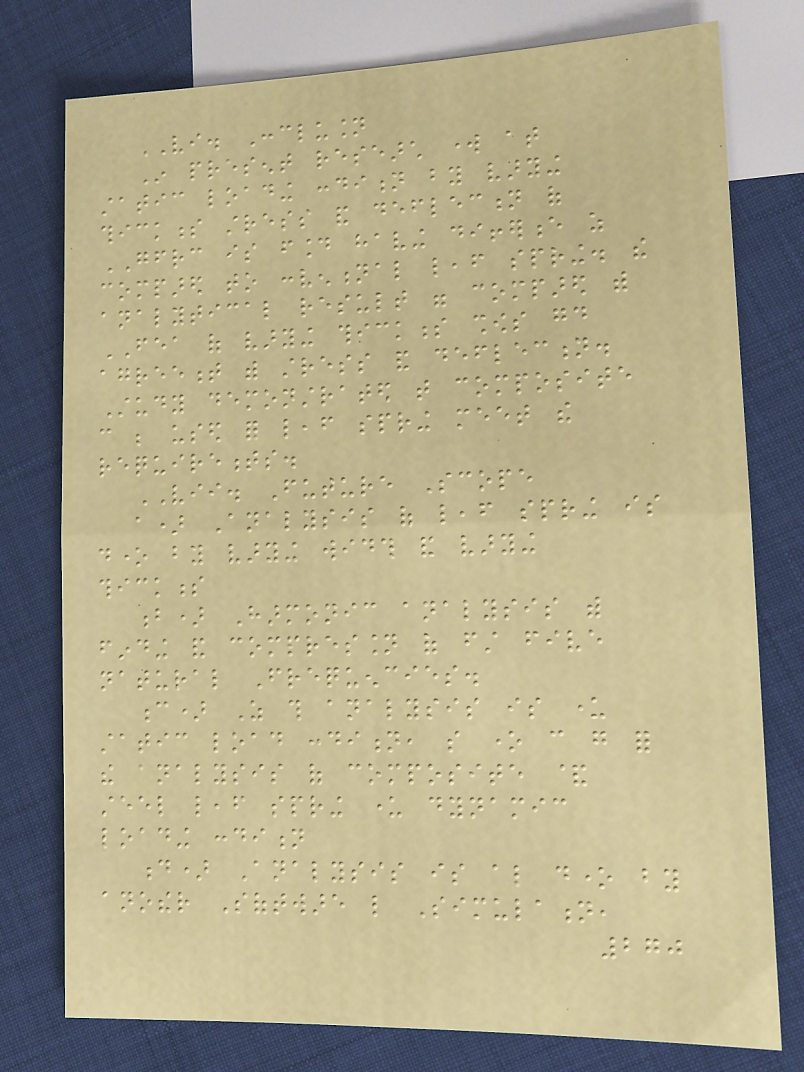VI. Conclusion
In present research work at
static loading condition by varying
thickness stress and deflection of
GFRC is found having difference as
compared to conventional leaf spring. the
analytical result were compared with
FEA of varying thickness shows good
agreement with stress and deflection.
Study demonstrated that composite
can be used for leaf spring meet the
requirements.
VII. Future Scope
a) Analysis of leaf spring is
done by varying width and varying
thickness
b) Harmonic analysis with
finding and compression of first five
natural Frequencies.
c) As this analysis is under
static load condition, so one can go for
the analysis of composite &
steel leaf spring under dynamic
loading condition
d) Analysis is also done by
another Software like Simulation,
270
